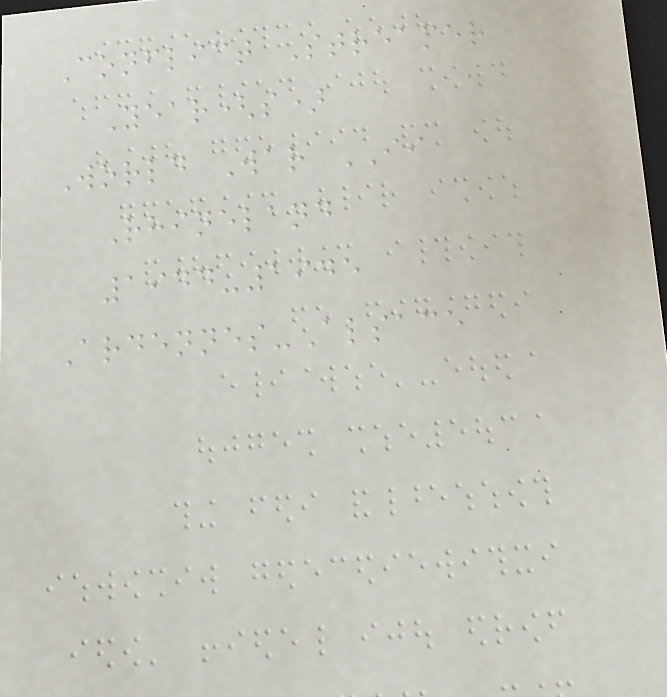Conflict Streamer
Year(s)
World War II
Rhineland
1944-1945
Ardennes-Alsace
